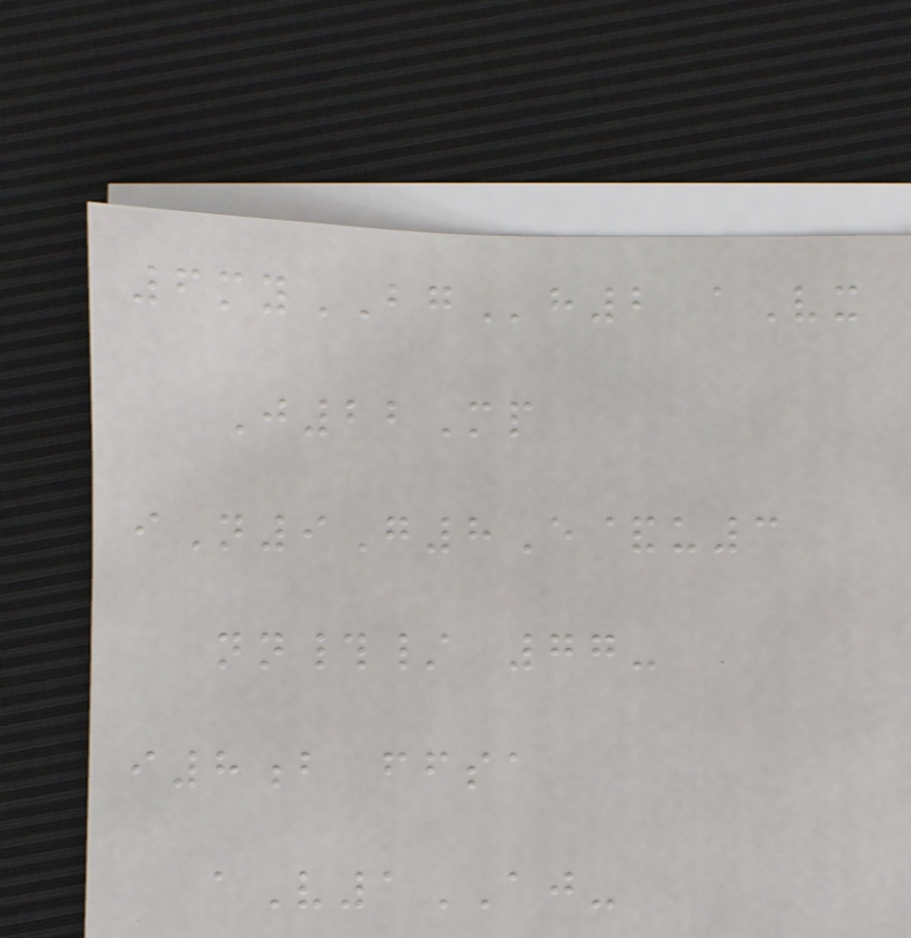6myBGh2 aVx
J22Mp
iN9G8E&u3
nn#/ 77-
i8b ffsa
aV1AJ-
